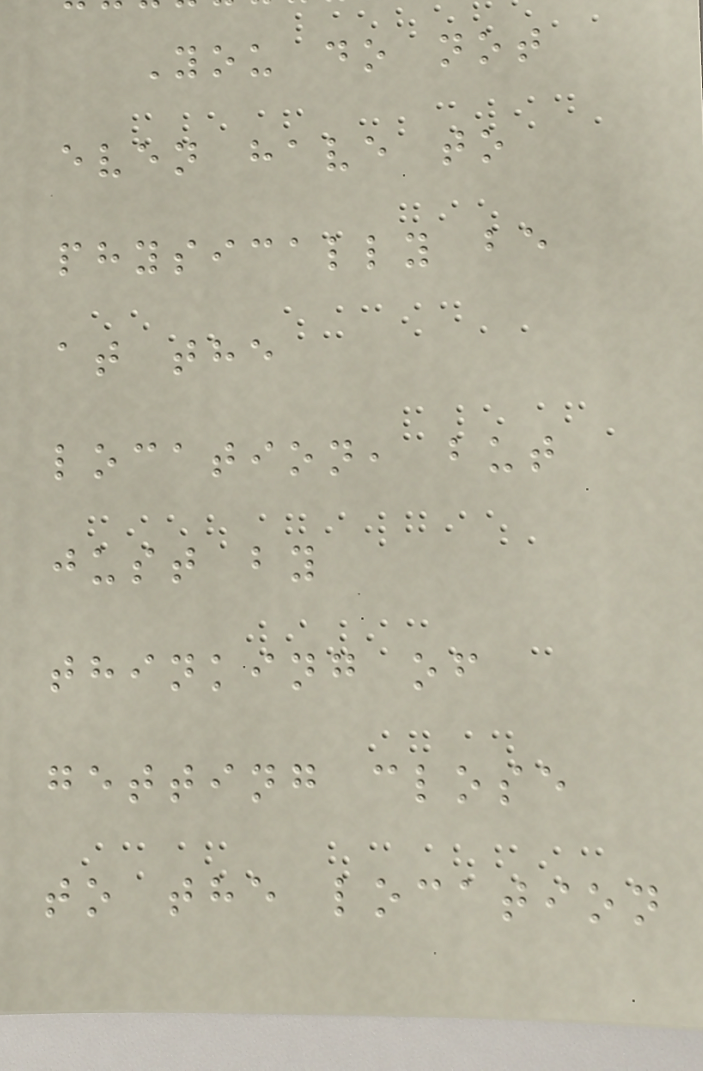You do not
even have to
physically be
at the
location, but
just by
thinking of
getting close
to the location
